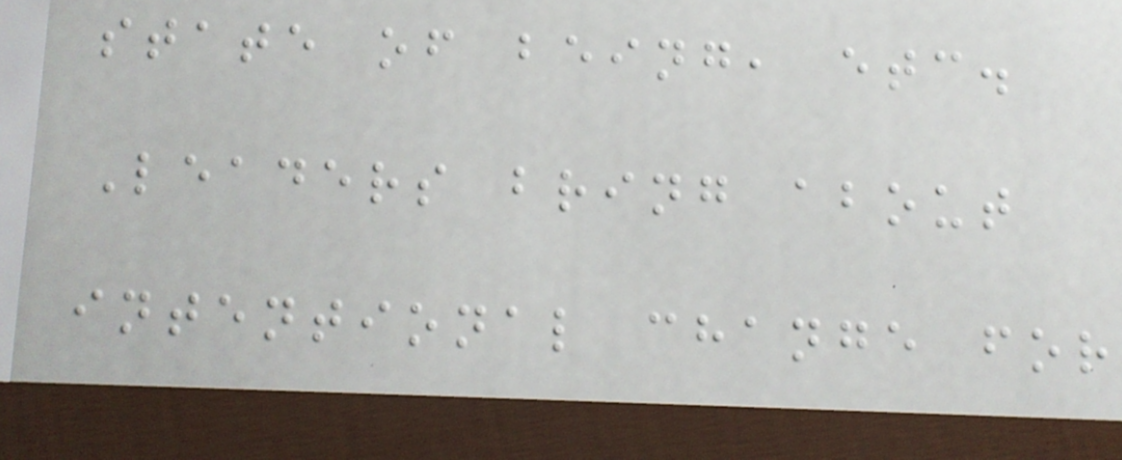state of being, etc.
Leaders bring about
intentional change for
